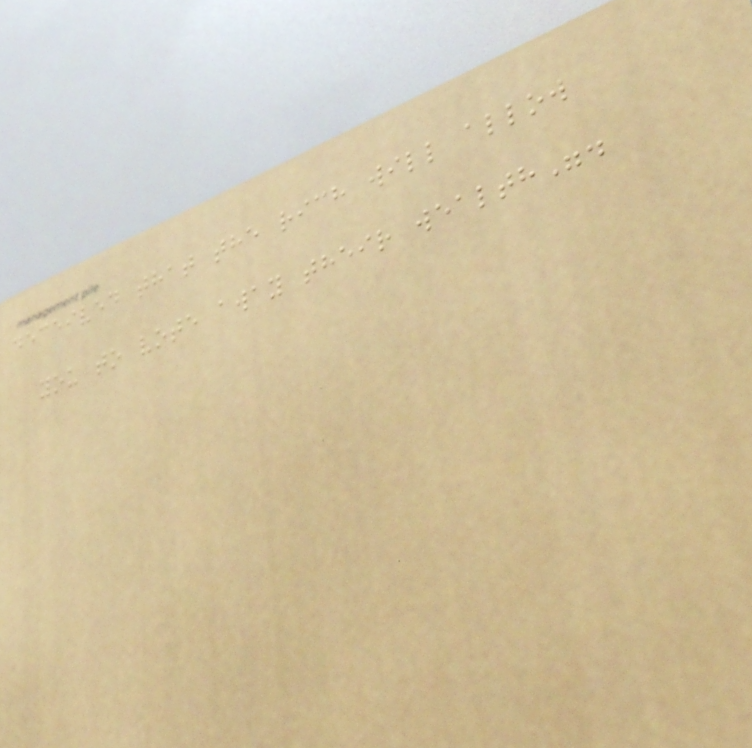deceived that the rich will allow
you to vote away their wealth".
